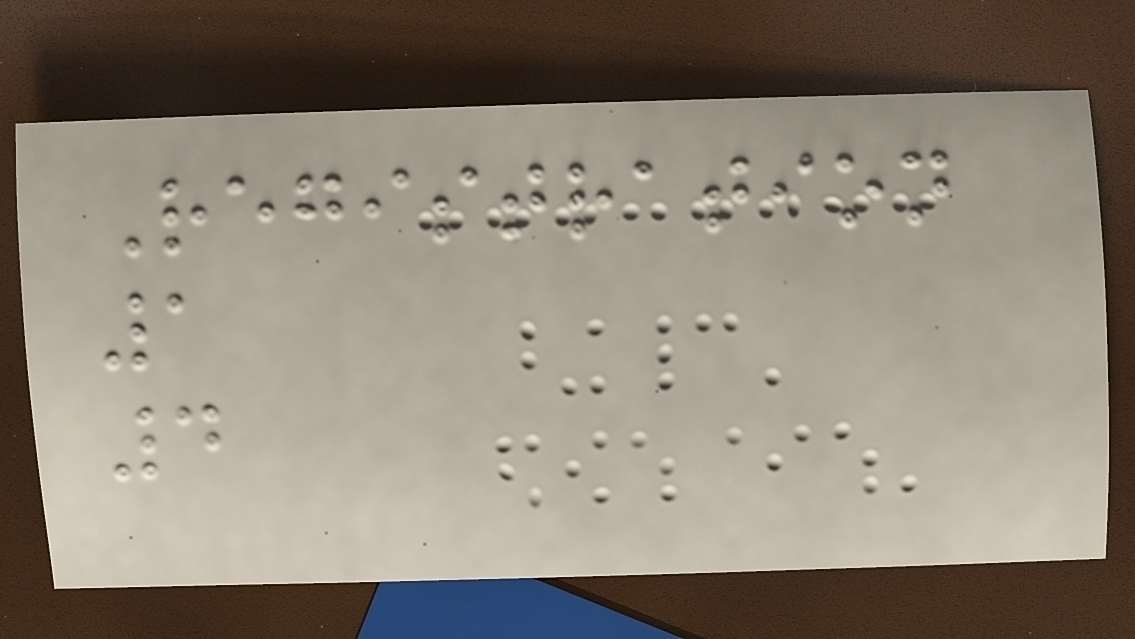Registration
1
4
